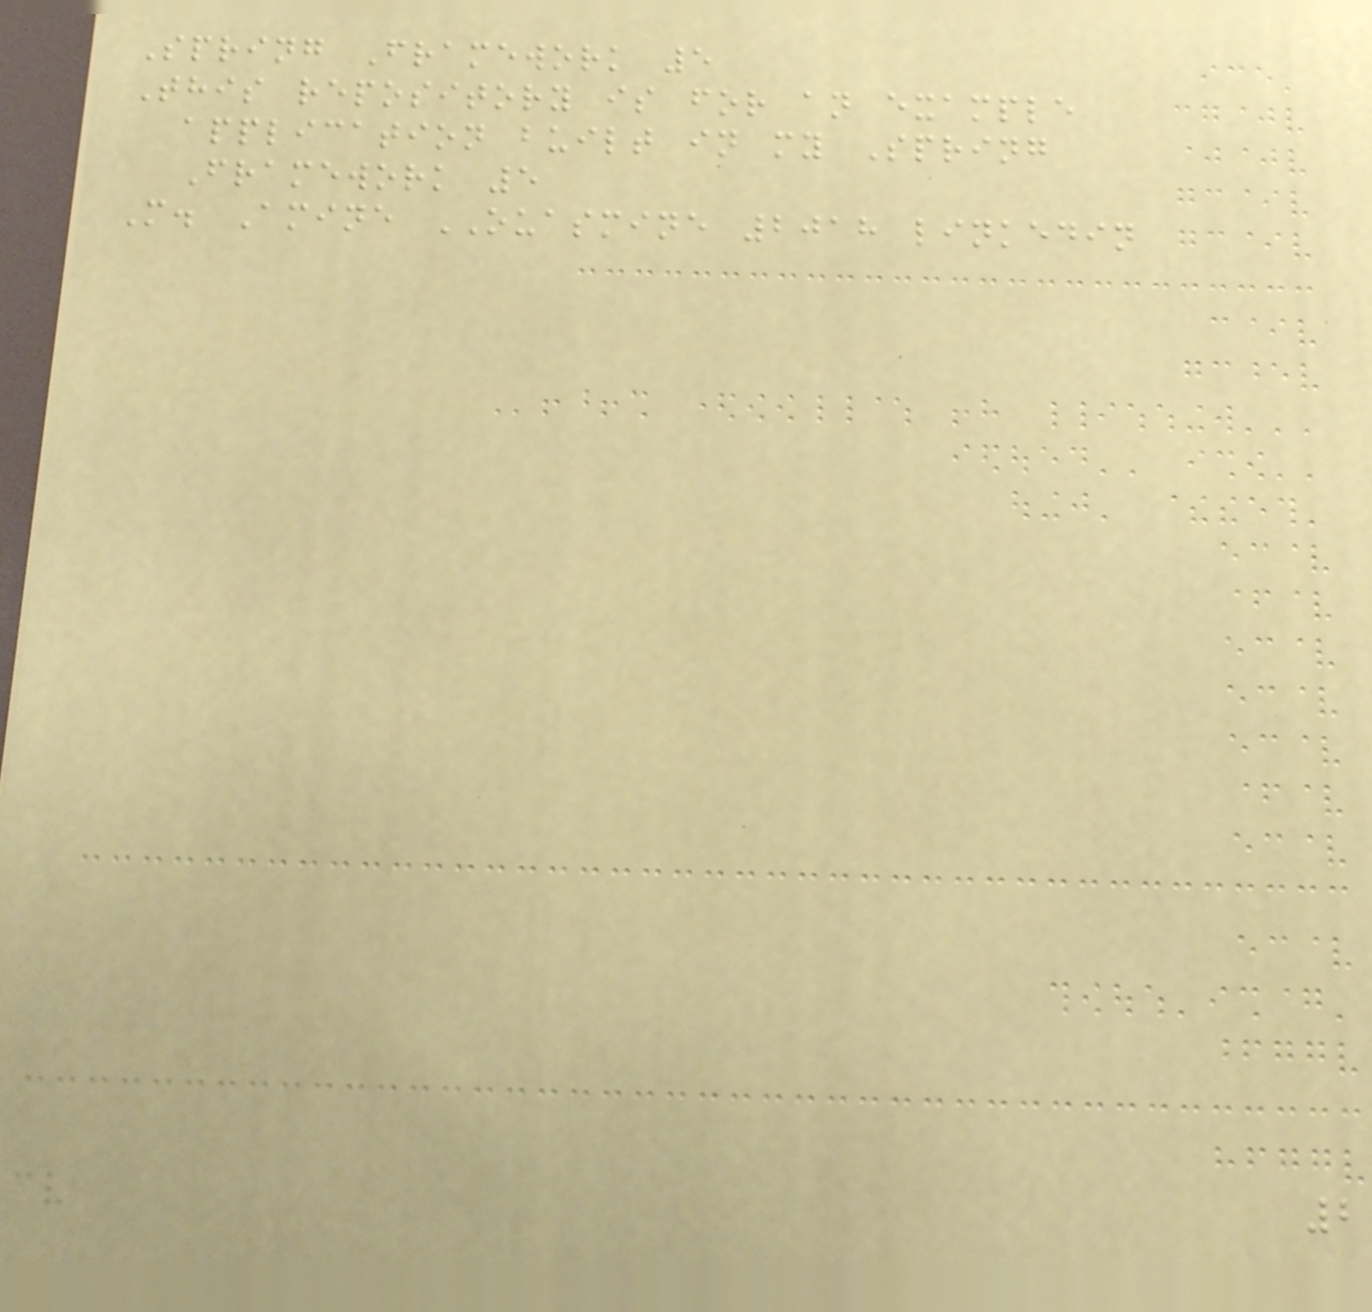Spring Framework 5
This repository is for an example
application built in my Spring
Framework 5
M. Amine OUASMINE 2018 linkedin
2
